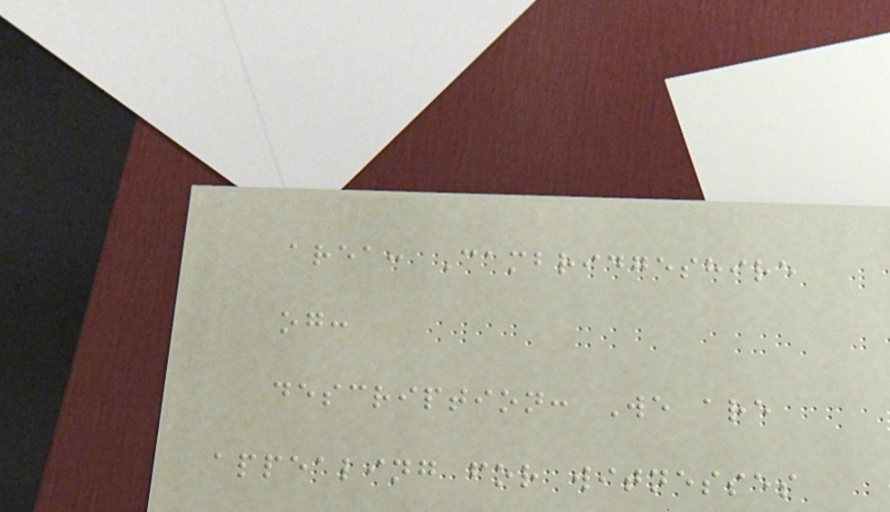area: Cambridgeshire
og:
description: We are
appealing for witnesses
